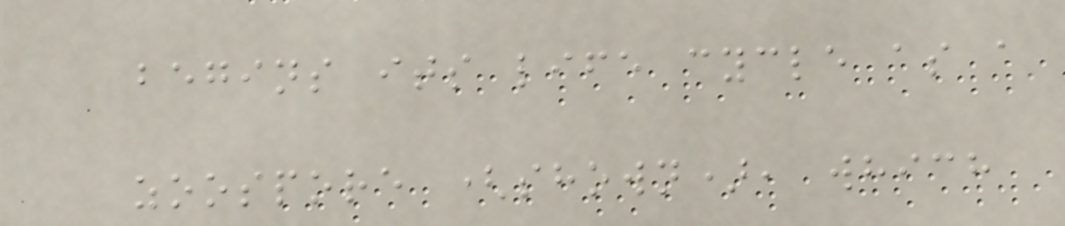begins its life cycle as a
zoospore (shown), which
